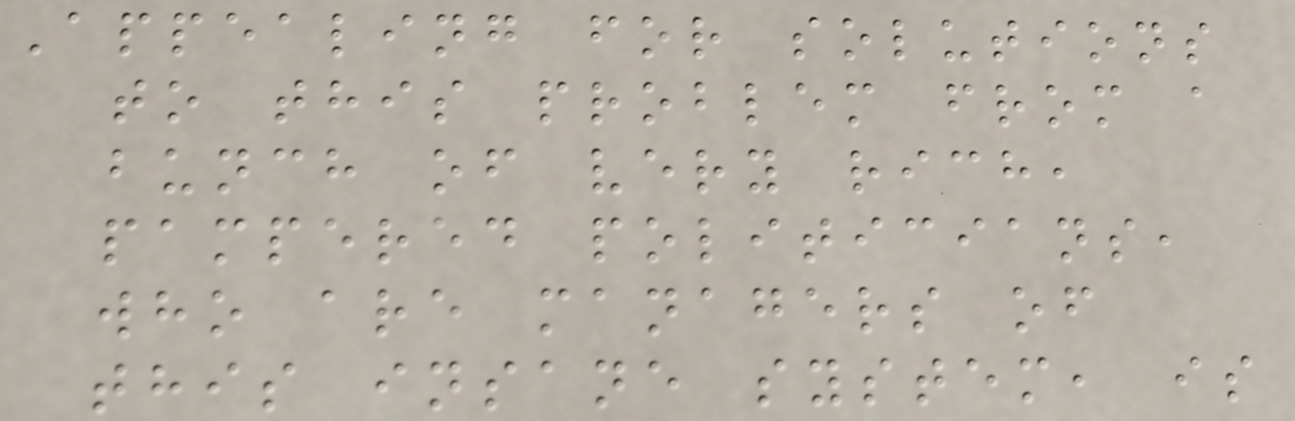Appealing for solutions
to this problem from a
bunch of very rich,
pampered politicians,
who are managers of
this insane system, is
